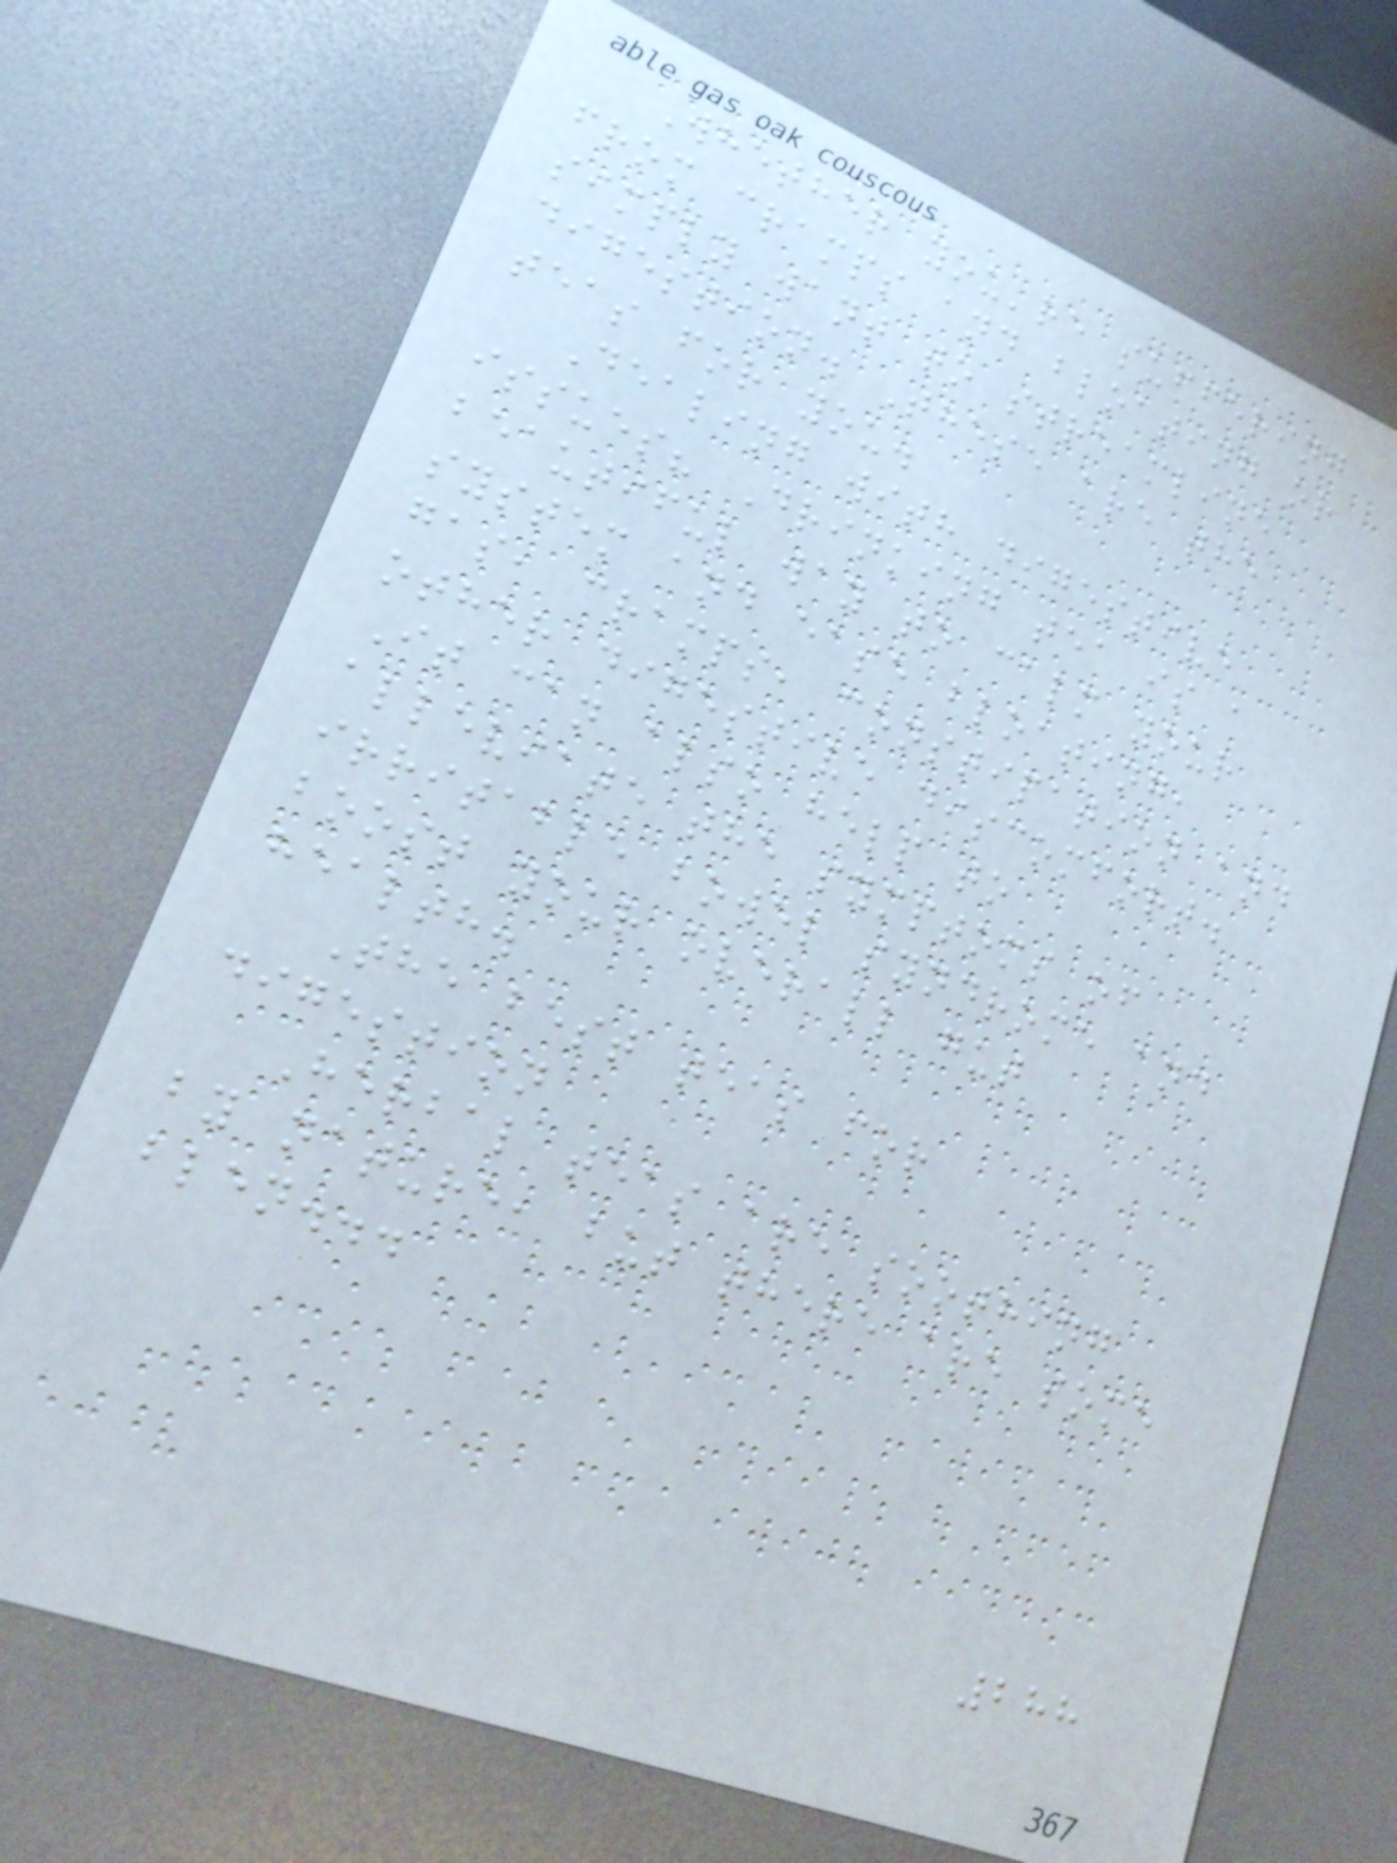Whether you're suffering
from cramps and bloating or
simply want to streamline
digestion. These are the
teas for you.
Dealing with digestive
issues? Drinking tea is a
beautiful way to calm your
system and ease bloating,
gas, cramps, constipation and
other digestive discomfort.
It can also help to
alleviate the symptoms of
irritable bowel syndrome and
boost your overall gut
health.
The best teas for
digestion
Herbal teas are soothing
by nature, but there are some
blen...
288
